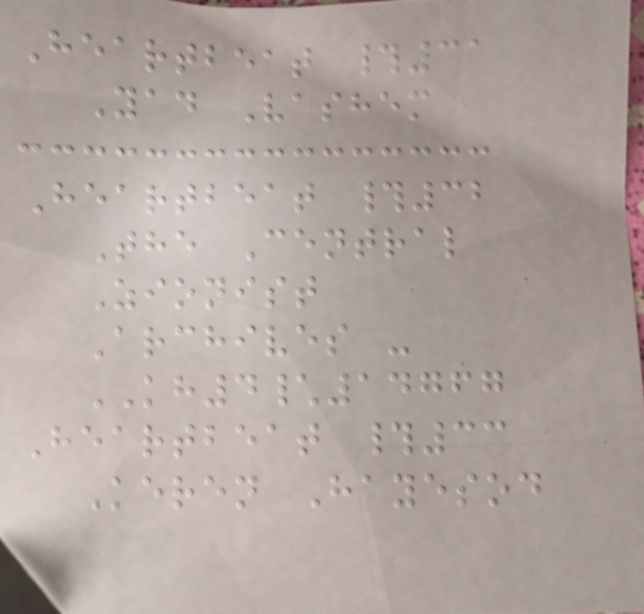Heartbeat #31
Yad Vashem
Heartbeat #32
The Central
Zionist
Archives -
KH4\14767
Heartbeat #33
Keren Hayesod
